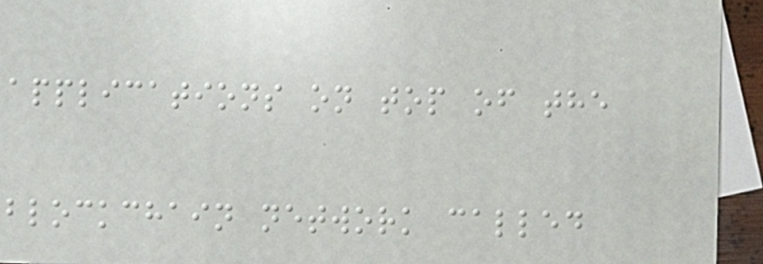applications on top of the
blockchain network called
